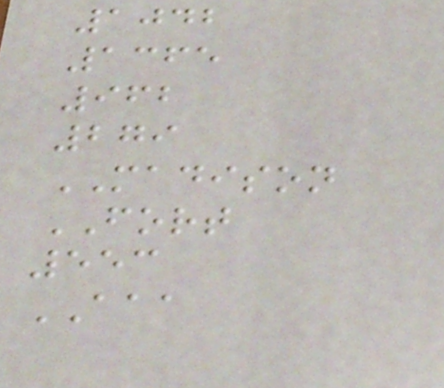1042
1365
962
279
MADISON
FORT
553
AAA
